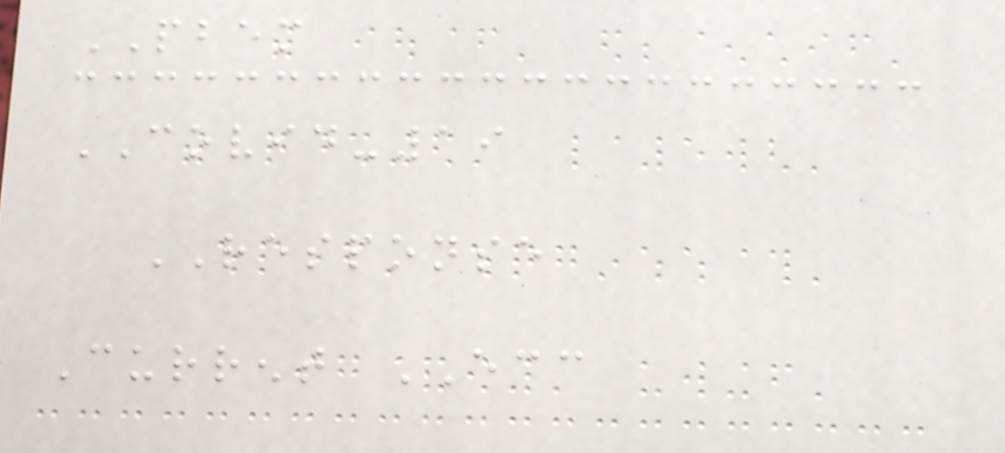PBEM
COVID-19
RESPONSE
Current ECC
